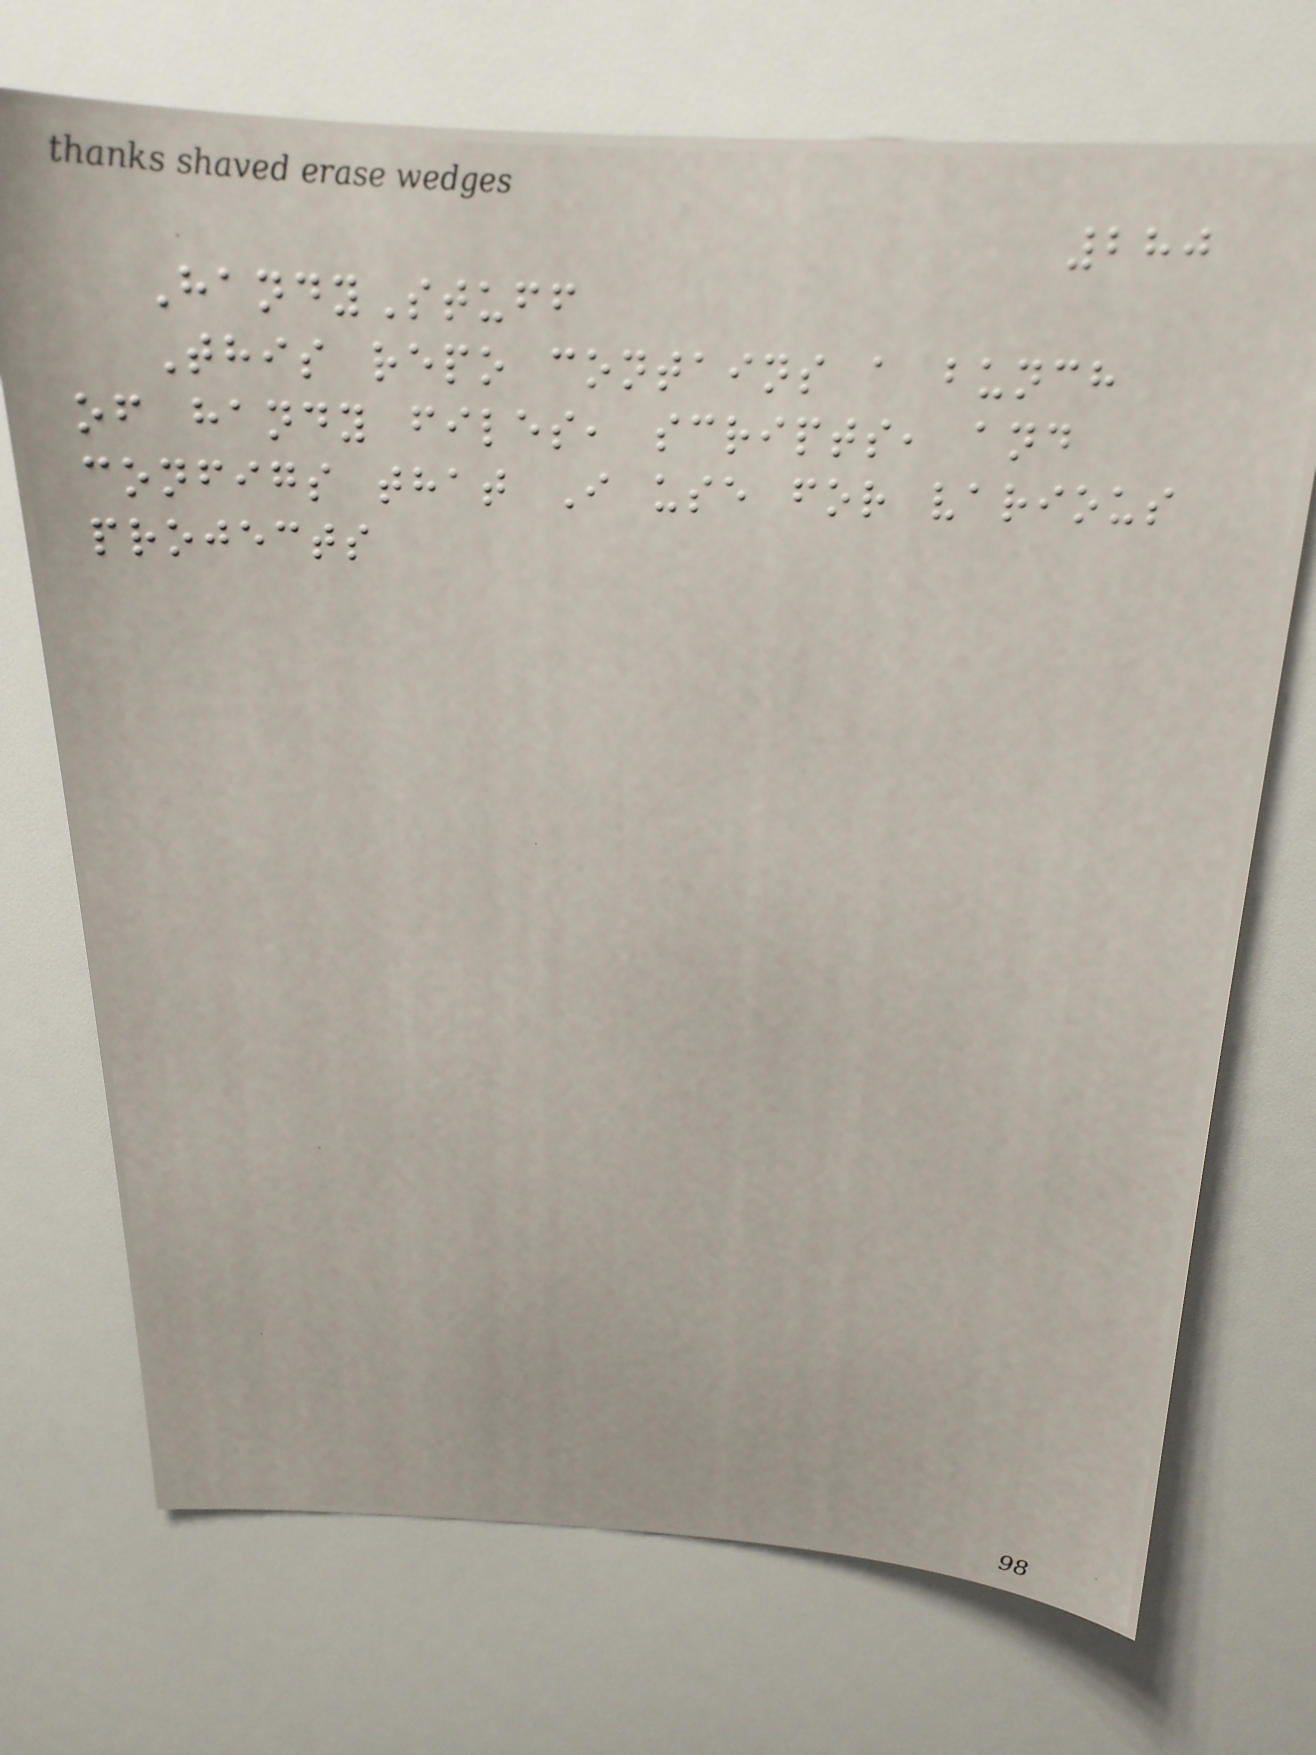280
HandyStuff
This repo contains a bunch
of handy files, scripts, and
configs that I use for various
projects
